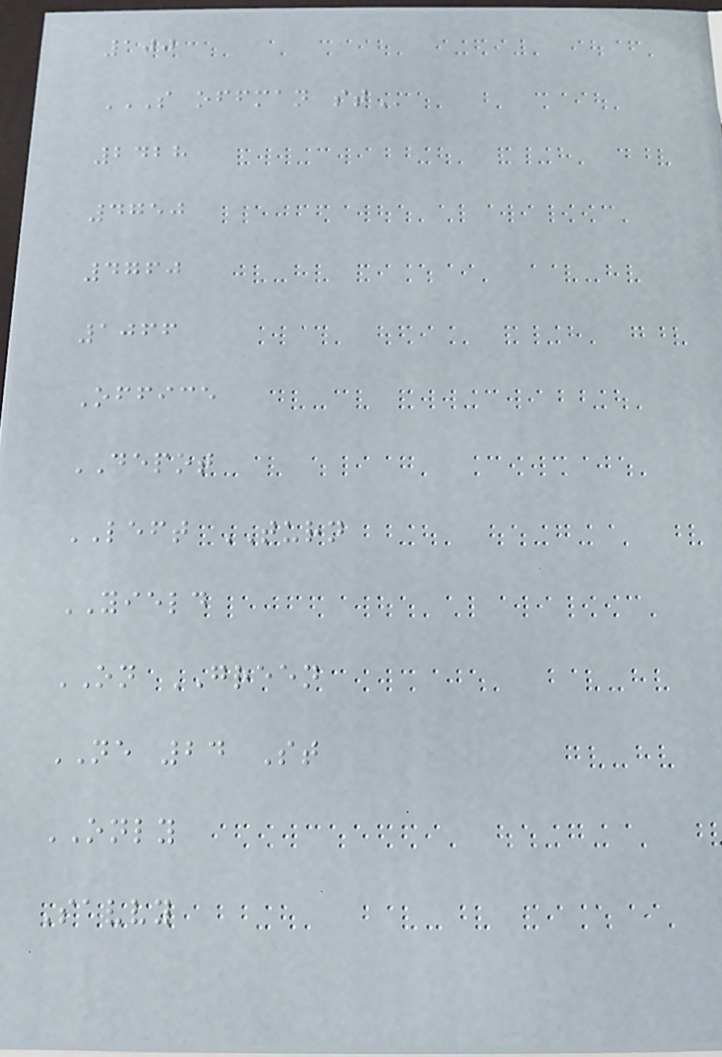100
S OFFMAN ST
2428
4750
4760
1066
Office
DEPOT
LEFT TURN
YIELD
ON GREEN
NE 24 St
ONLY
Savvy
